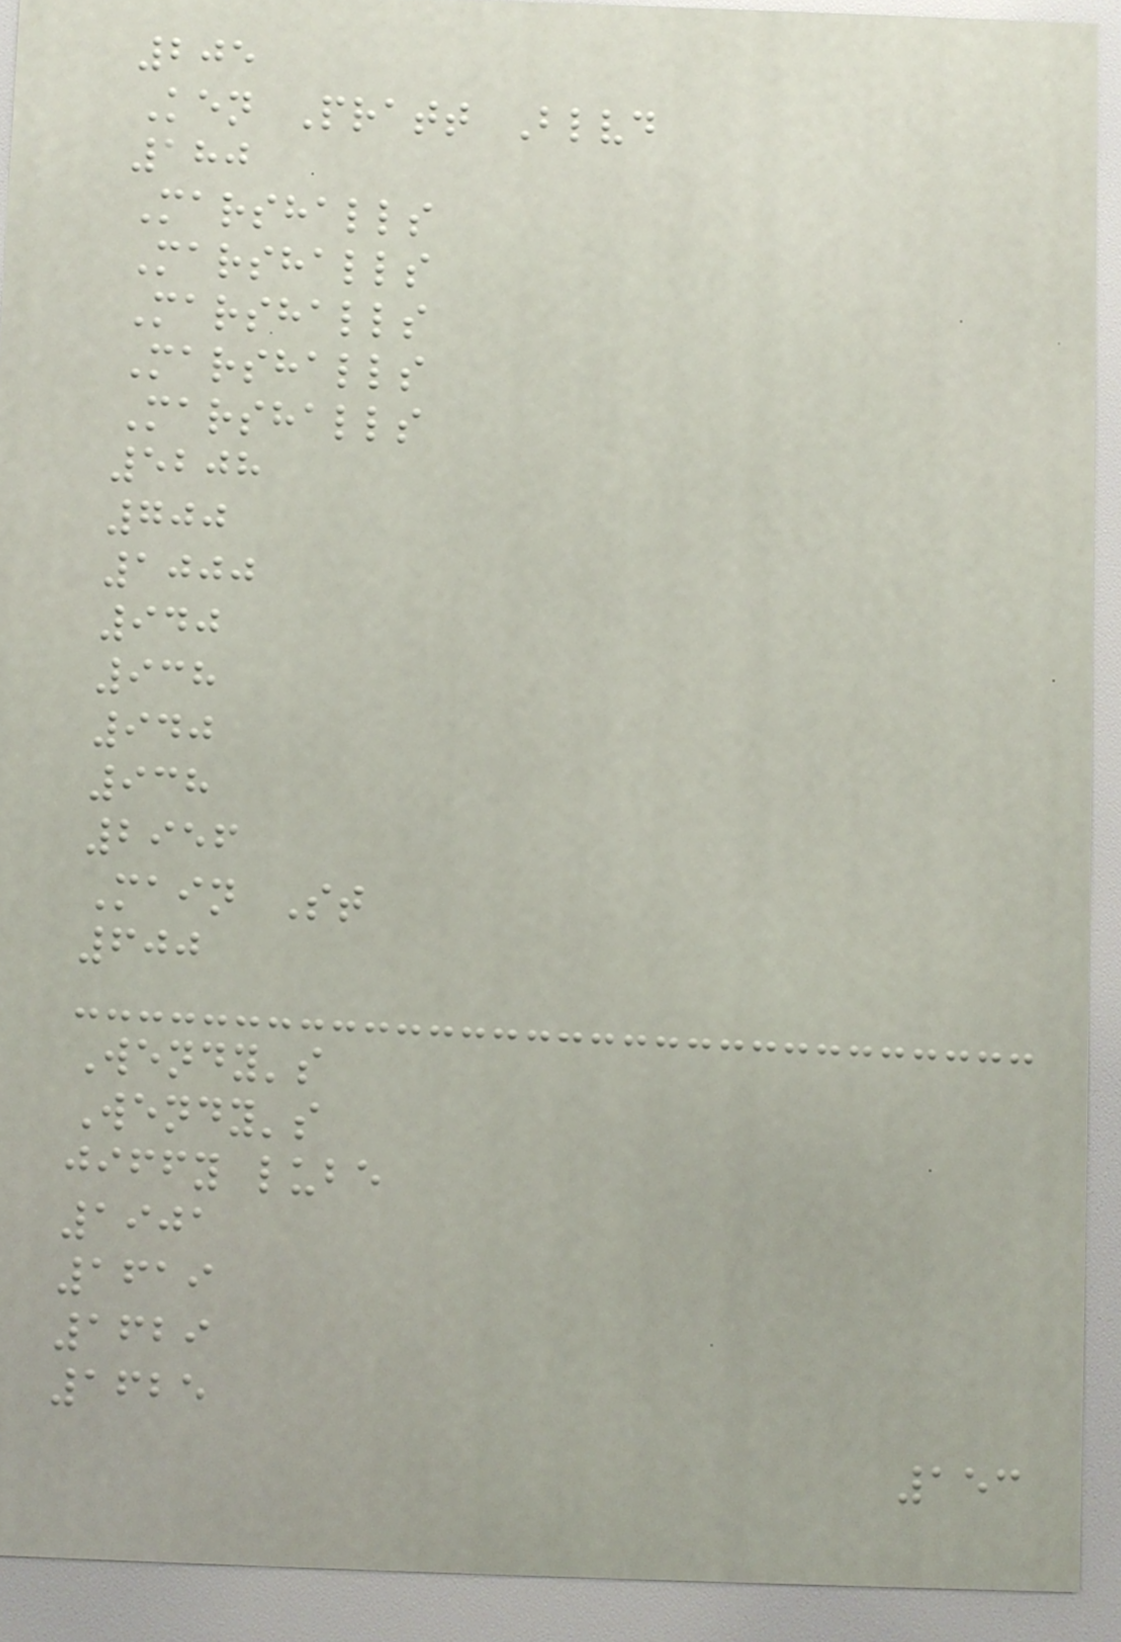205
Ken Pratt Blvd
180
Marshalls
Marshalls
Marshalls
Marshalls
Marshalls
5208
700
1000
940
938
940
938
2956
Main St
600
Wendy's
Wendy's
jiffy lube
1901
1619
1629
1625
153
